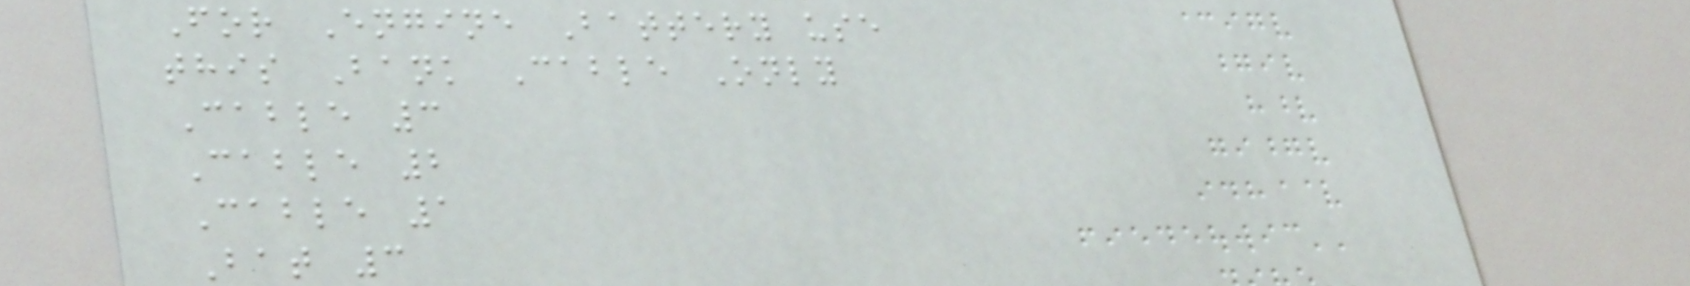For Engine Battery use
this Bank Cable Only
Cable 3
Cable 2
Cable 1
Bat 3
